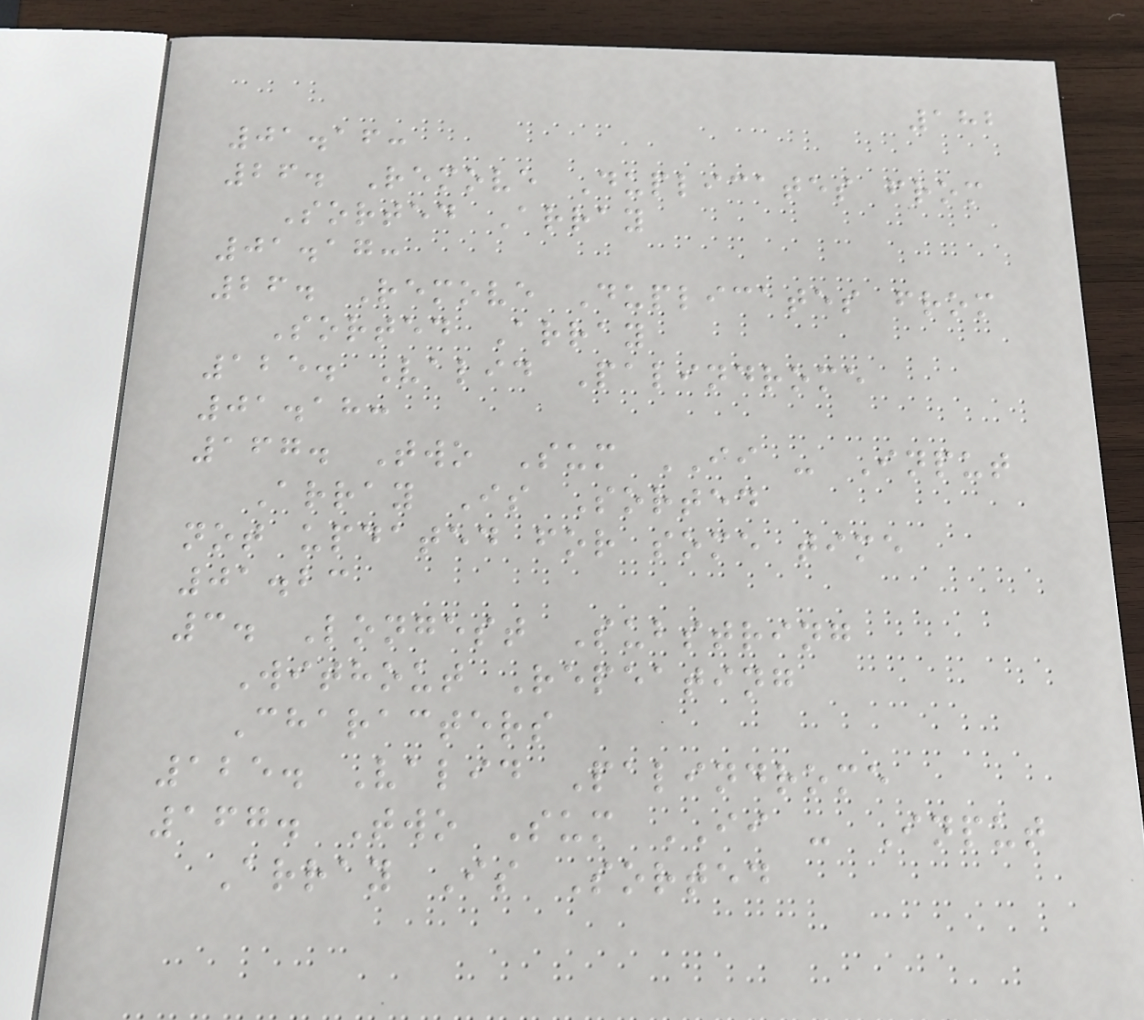182
01.16:
26. Remove Duplicates from
Sorted Array
01.17:
26. Remove Duplicates from
Sorted Array
125. Valid Palindrome
01.18:
167. Two Sum II - Input
Array Is Sorted
not updated for some time
01.23
3. Longest Substring
Without Repeating
Characters
125. Valid Palindrome
167. Two Sum II - Input
Array Is Sorted
